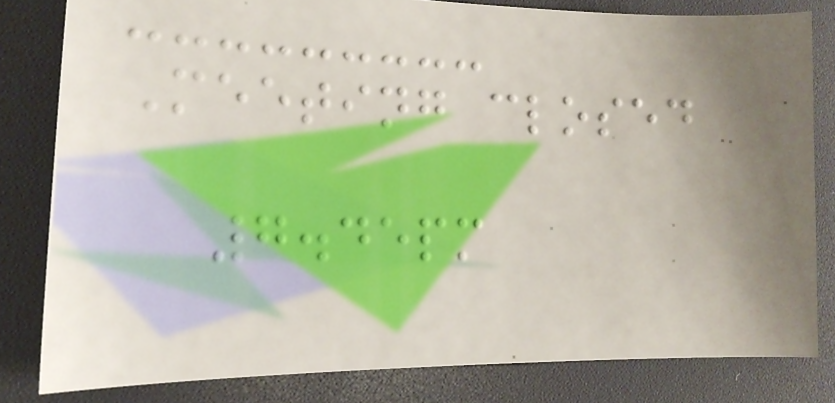Meeting closed
7.45pm
